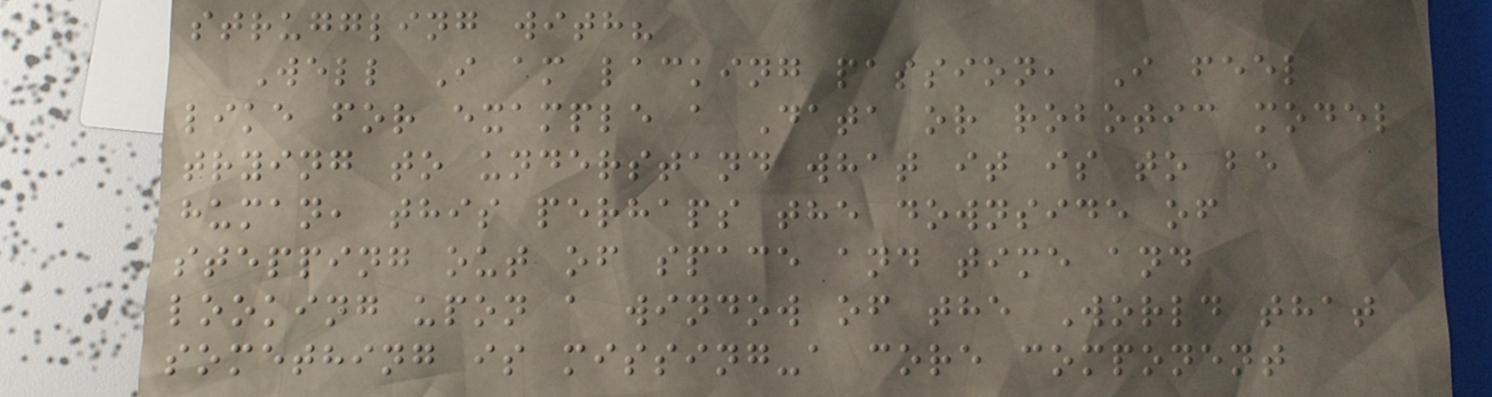struggling with?
Well I am lacking passion, I feel
like for example a Data or robotic model
trying to understand what it is to be
human, this perhaps the downside of
stepping out of space and time and
looking upon a window of the World that
something is missing-a core component
